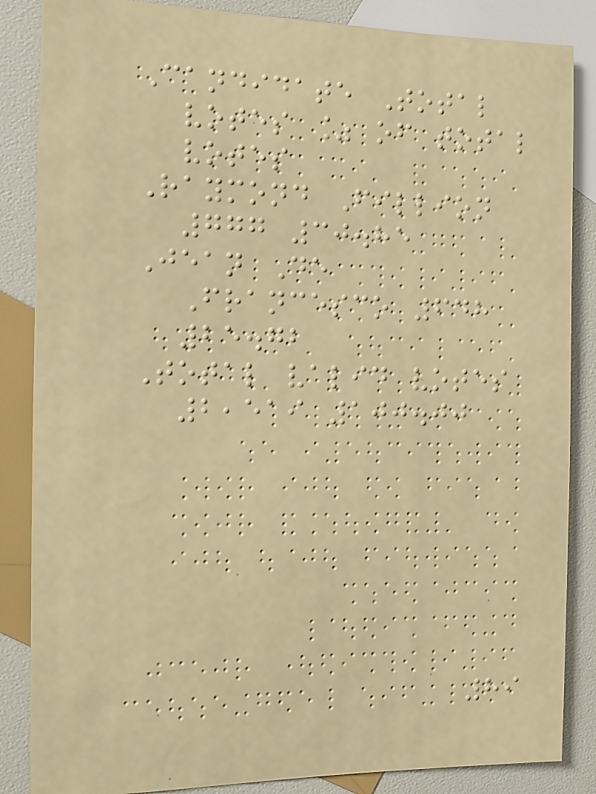Candidate Total
votes % of total
votes
Raymond Fillion
777 30.85
Jean De
Francesco 648
25.72
Total valid votes
2,519 100.00
89
